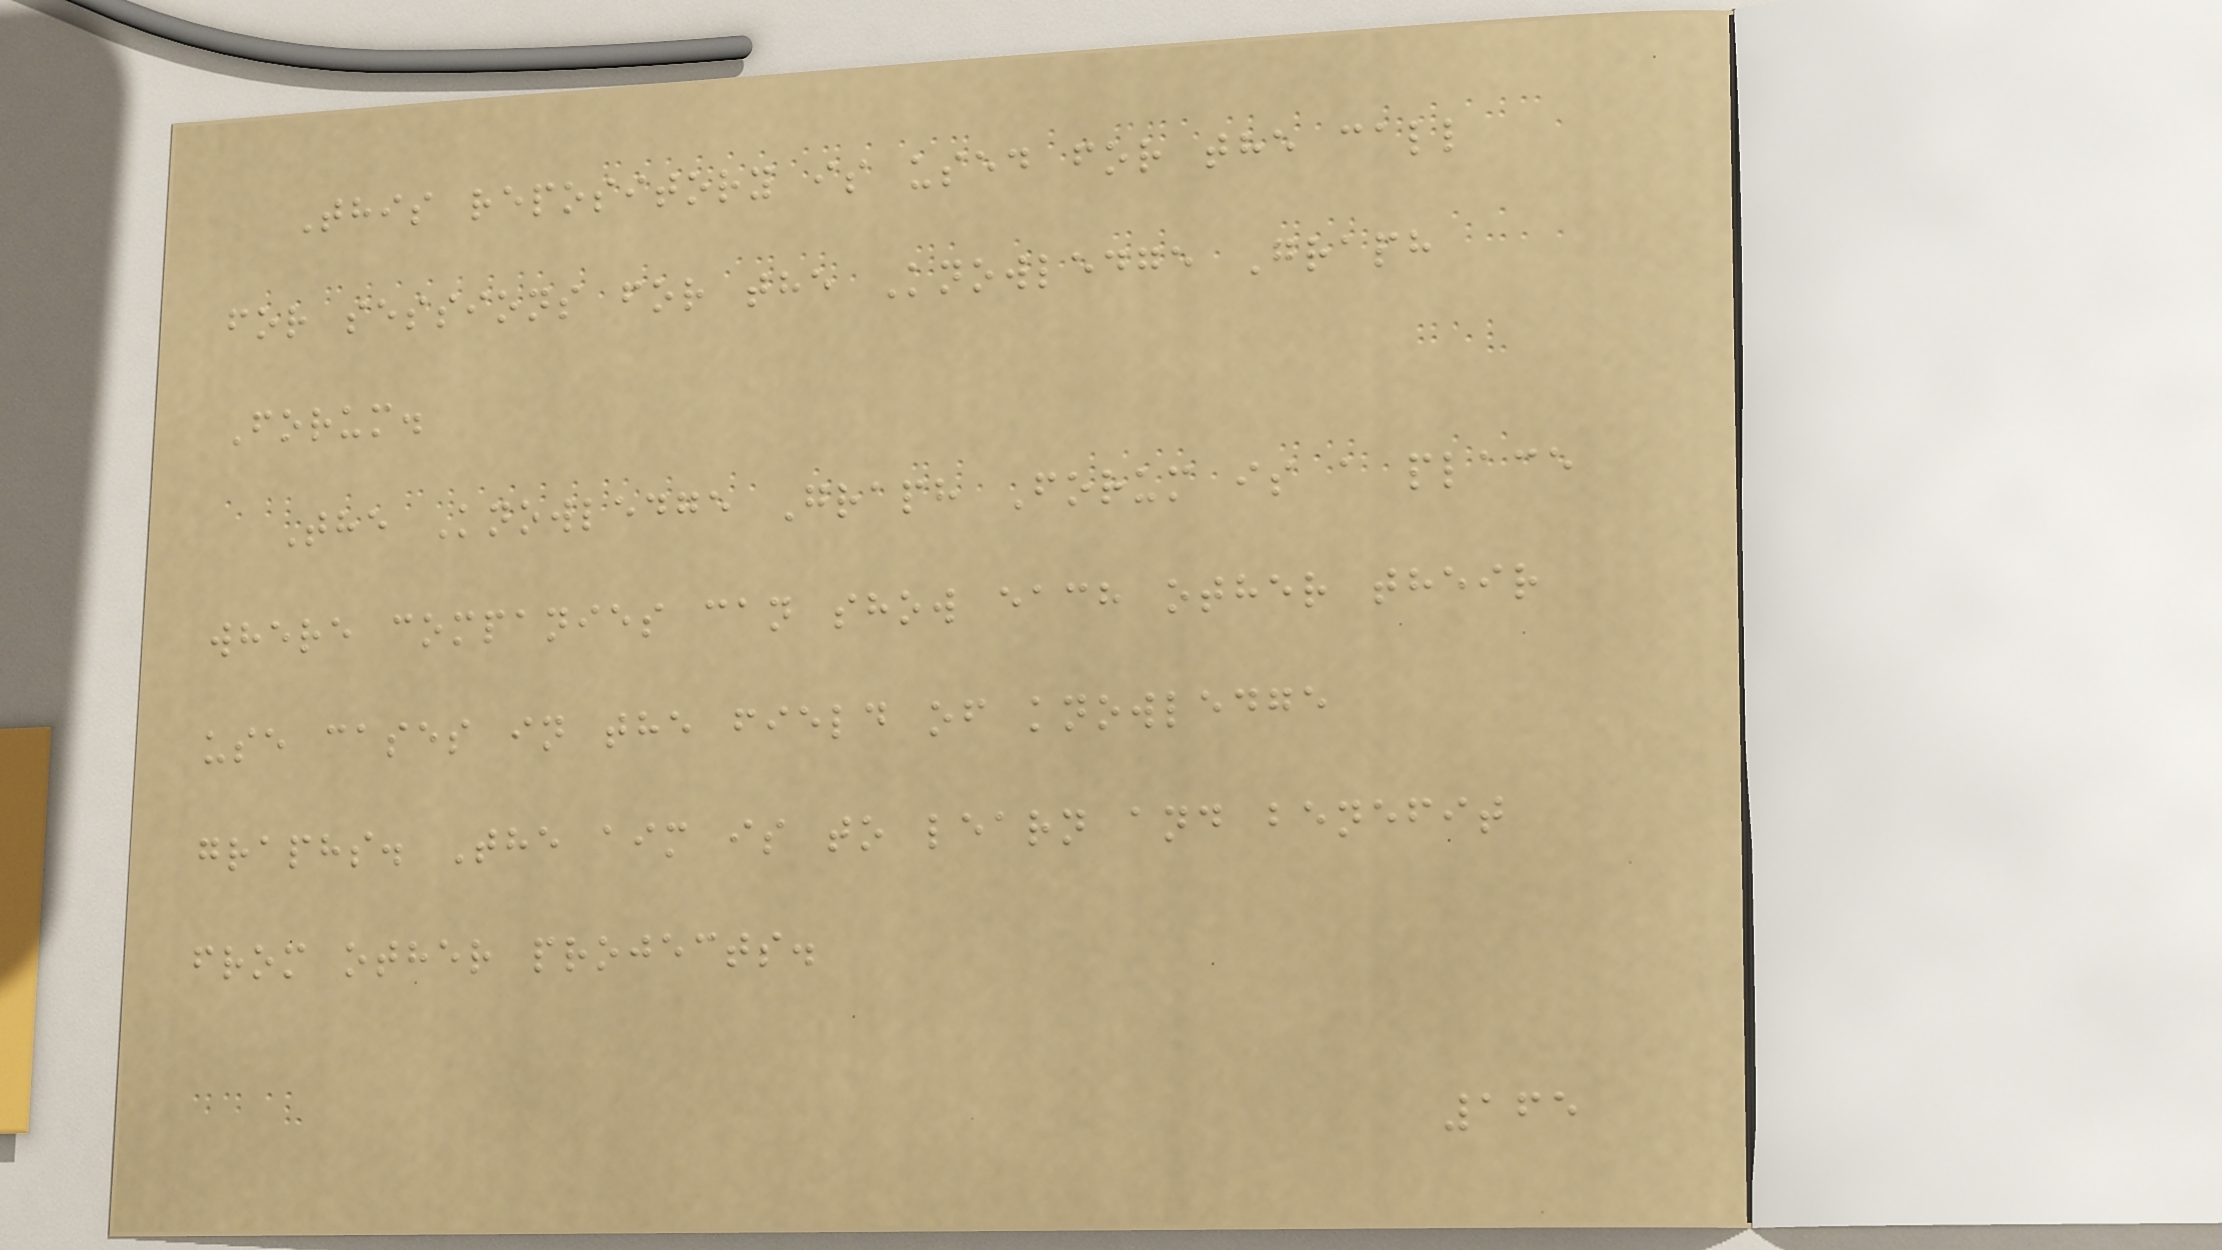This repository is used for the call
for sessions for the Knowledge Graph
Forum.
The Knowledge Graph Forum is a place
where companies can show each other their
use cases in the field of knowledge
graphs. The aim is to learn and benefit
from other projects.
165
